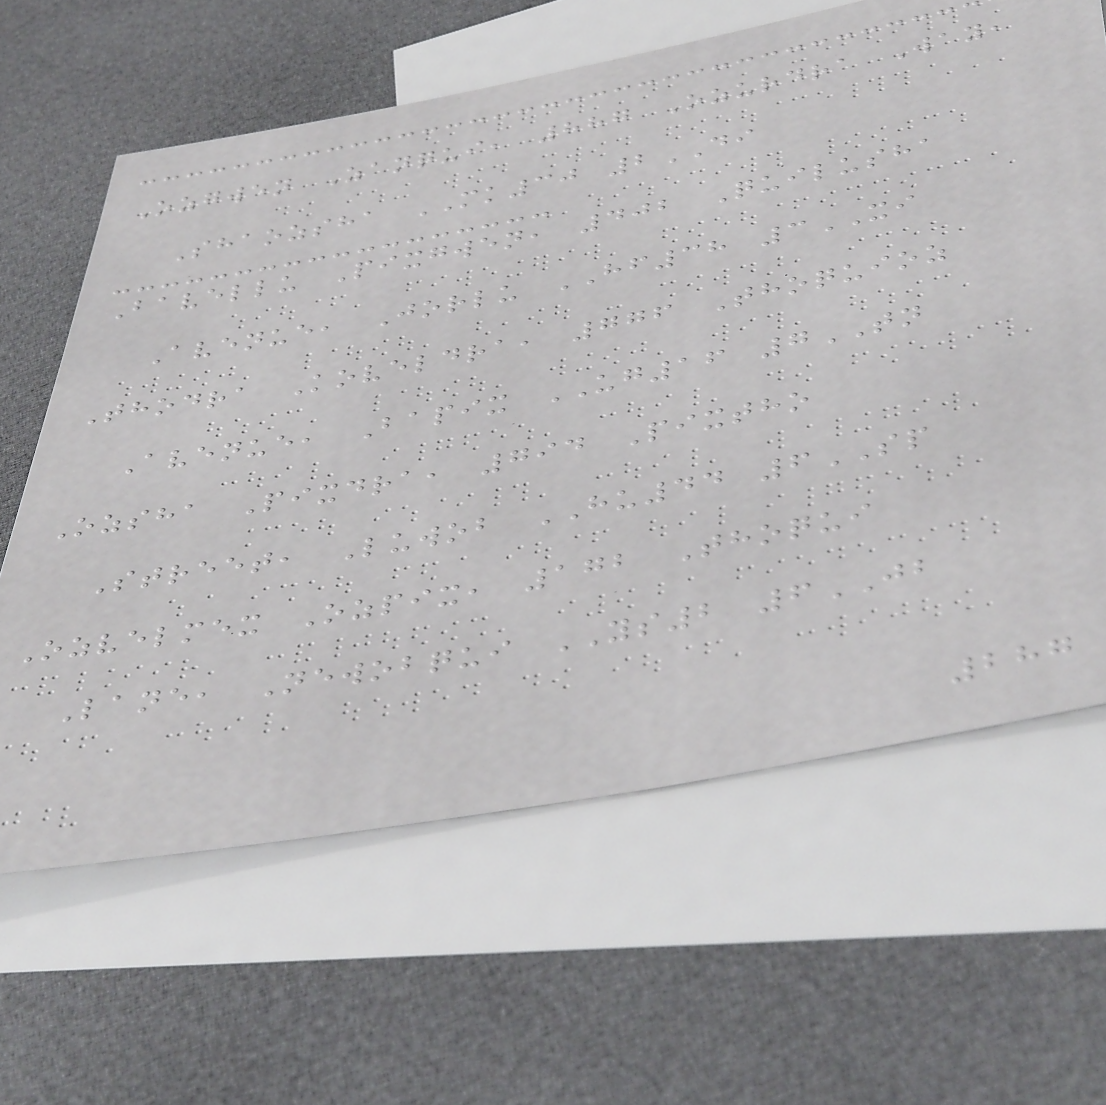Ozgwen Zanqui, 887 Ozurdra Way,
Shaozsha MK30 2DI
Bavellu Pixgwen, 402 Quilusha
Avenue, Jorlu HF38 3XI
Thodra Koveldra, 776 Thoquioz
Avenue, Bapix UG16 7TN
Ozsha Pixdra, 794 Pixtho
Street, Luwob HU44 6SP
Ozvelmex Ozpix, 172 Thoqui
Lane, Newobqui YS2 6JB
287
